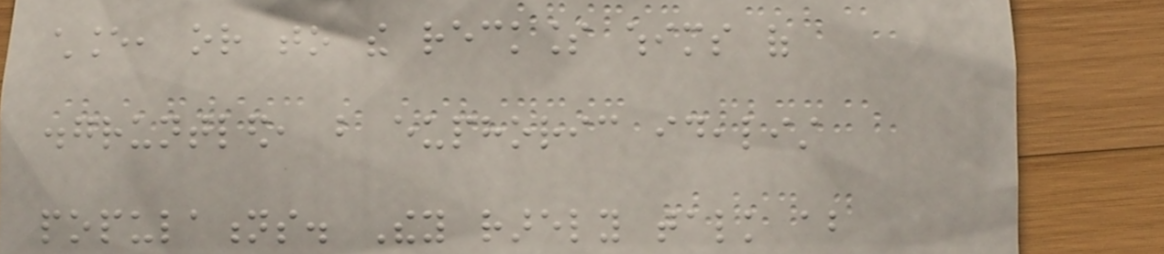chance, or to the reckless whims of
disgruntled, but euphoric idealist
populations. They rarely talk about
